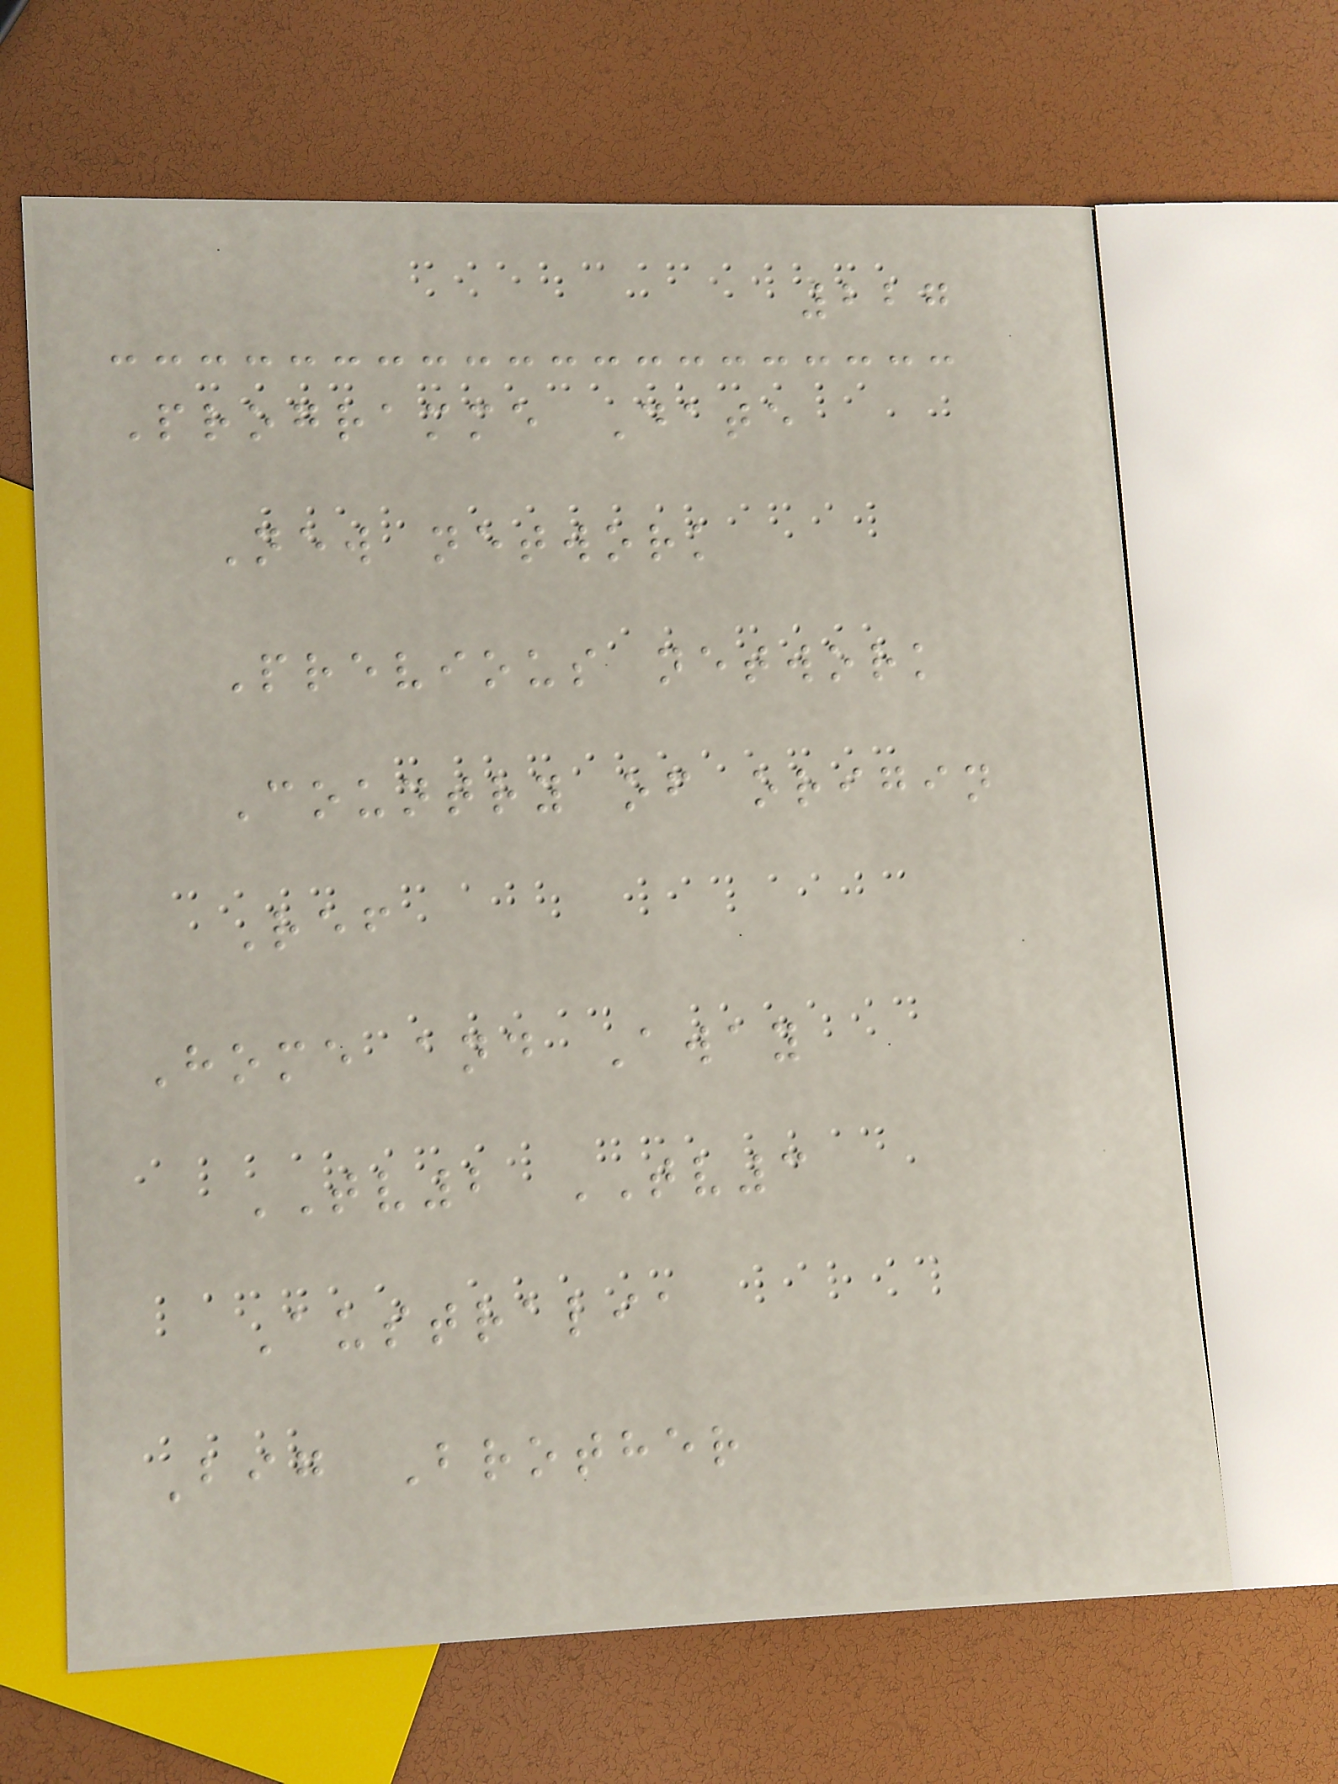227
Programme Date
New network
Previous network
Country of origin
Ref
Home and Away
TV2 TV3
Australia
Big Brother
